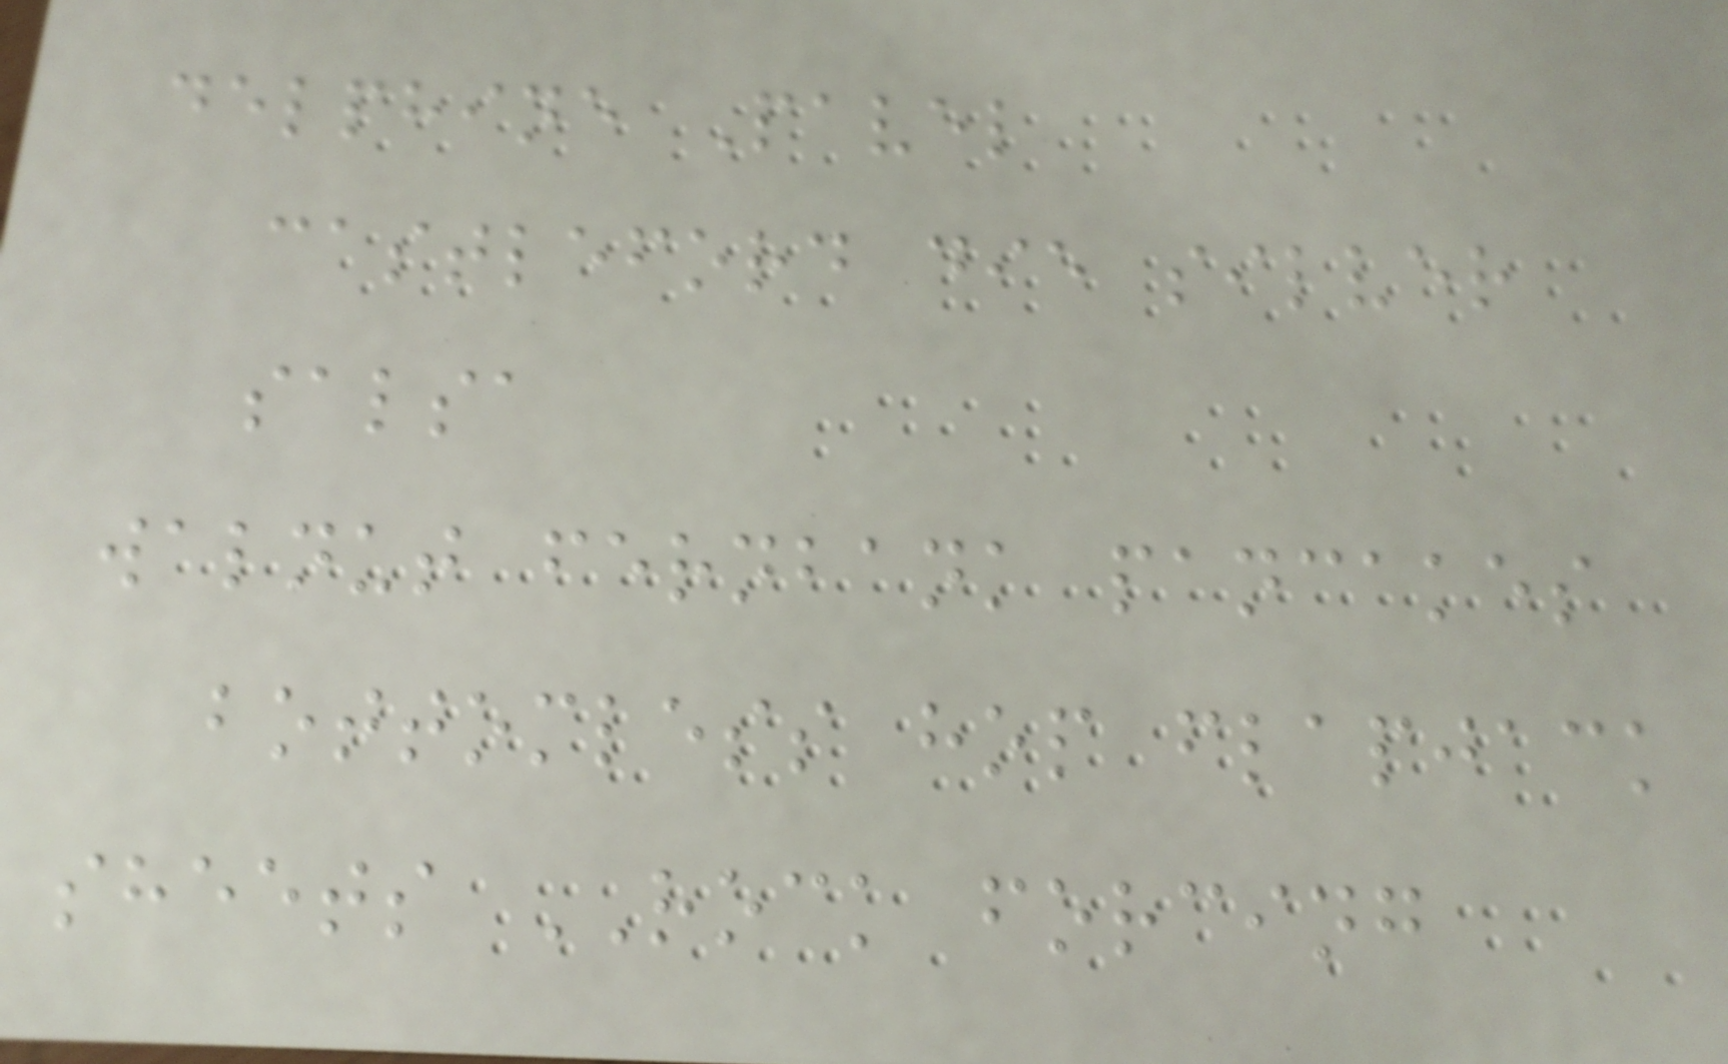delphine Pavel
castleford die silver
salsa
walnut fernbank pancakes
bottomless hop flapjack
sheets ROCK forcing
